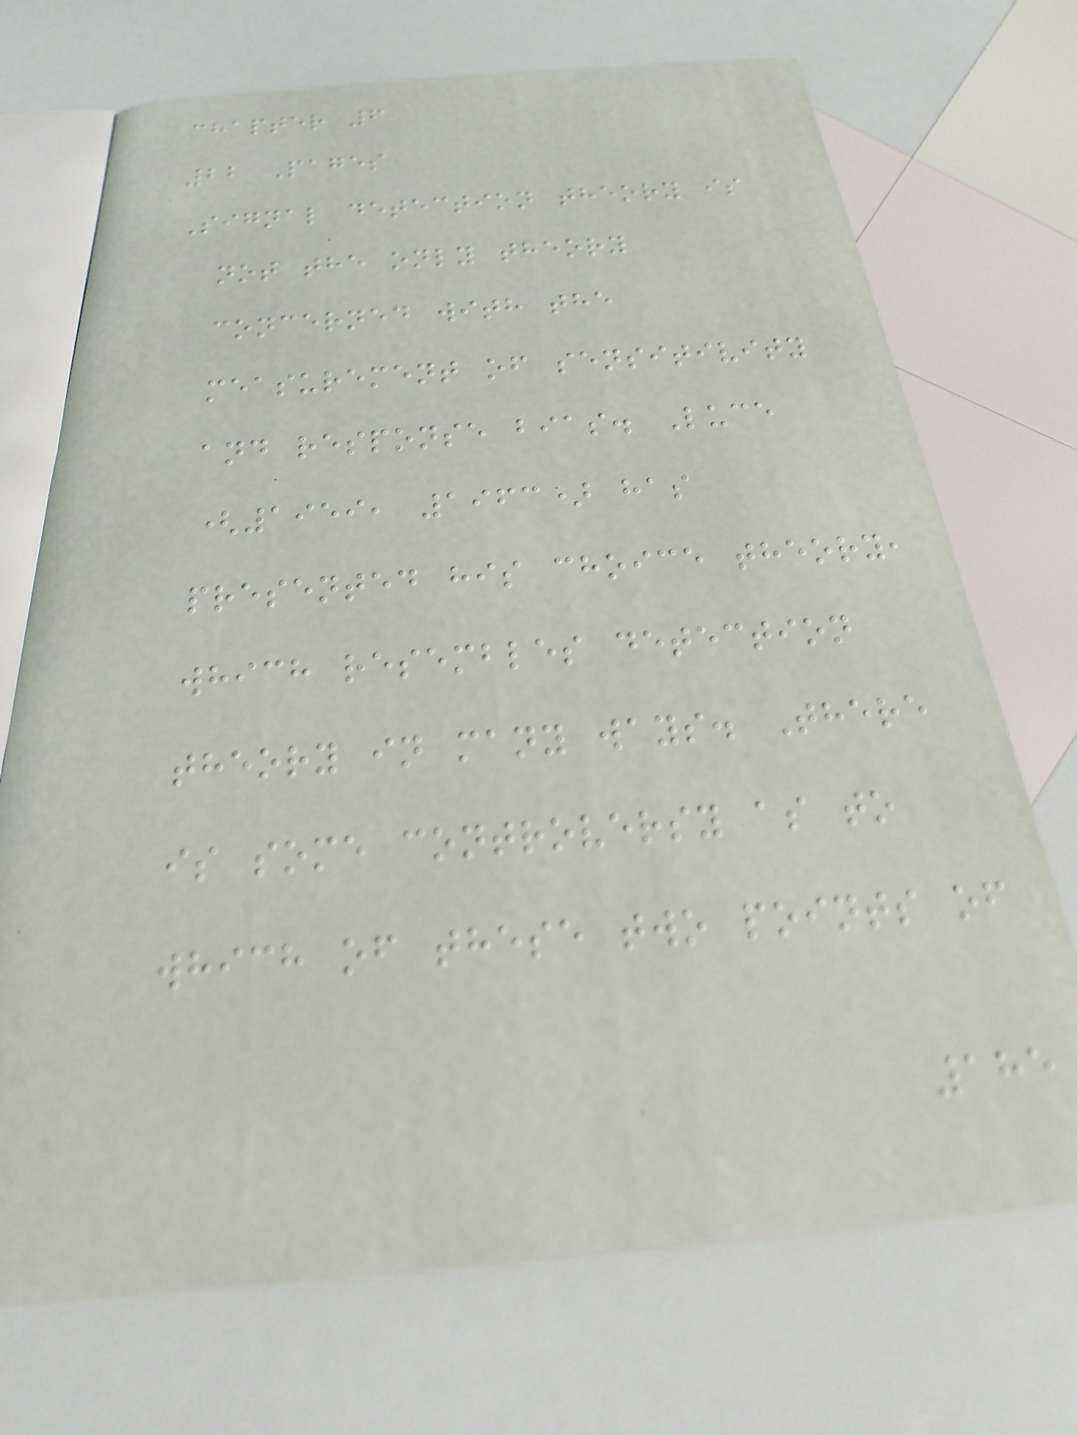chapter 6
22 Pages
Signal detection theory is
not the only theory
concerned with the
measurement of sensitivity
and response bias. Luce
(1959, 1963) has
presented his choice theory,
which resembles detection
theory in many ways. There
is some controversy as to
which of these two points of
185
